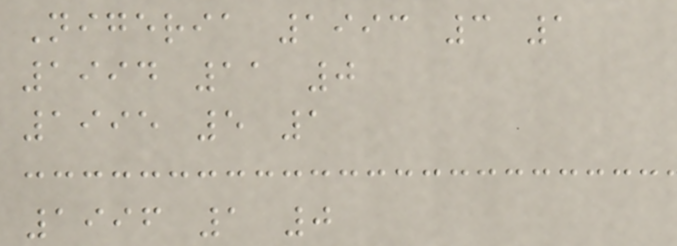Nigeria 1993 3 1
1994 11 0
1995 5 1
1996 1 0
